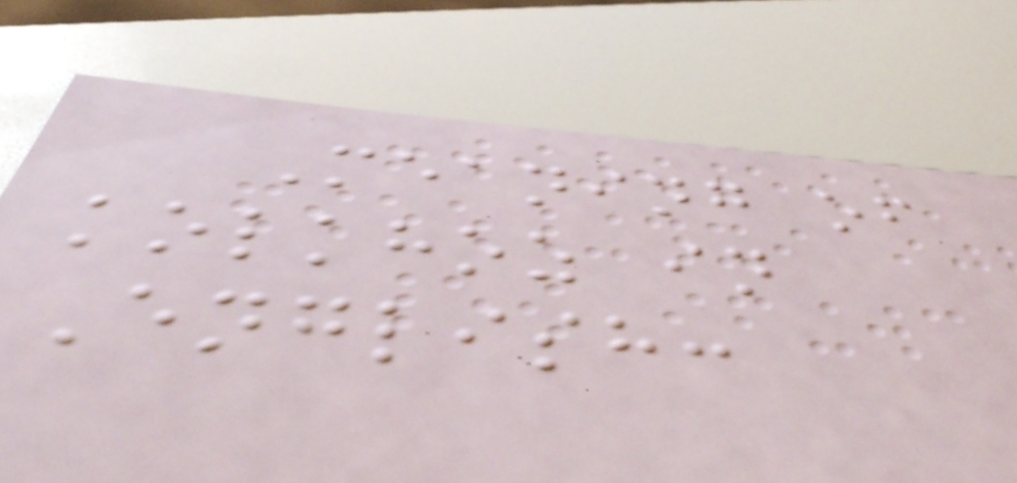Meaning of
kolkhoz in
English:
